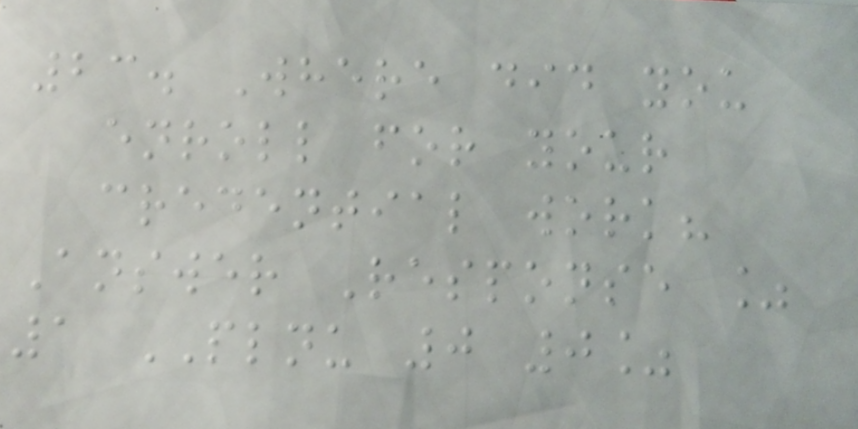23. Where did you
enroll for your
credential work?
Answer Response %
1 PLNU 0 0%
